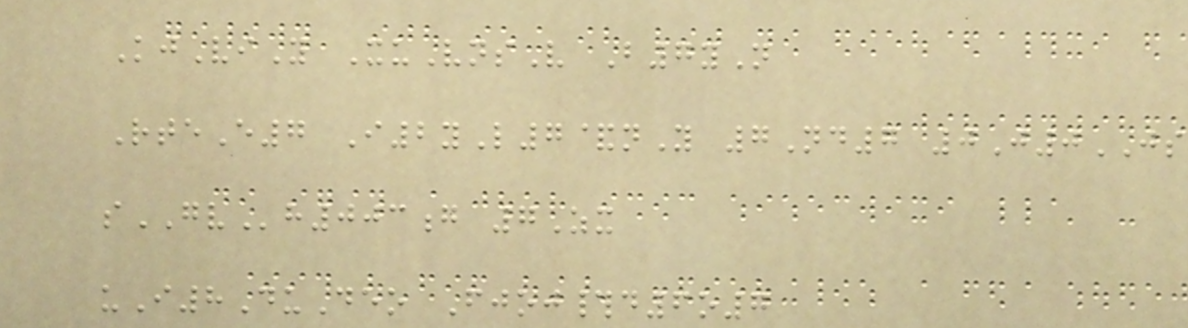KjViY XuVnsV B7yN
RteE7 I2yL7&nY 7Nd7 0J0JS
sGVh003g 7Zx
uI8DuDeo Fjoj#d6o7
